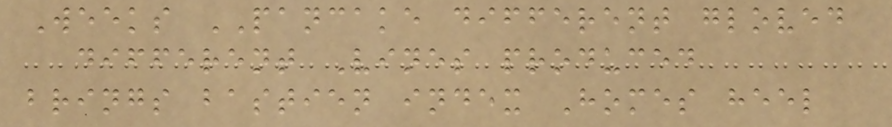Weeks PANCAKE different gloved
different Vines produced
brings bastien index Homes heel
